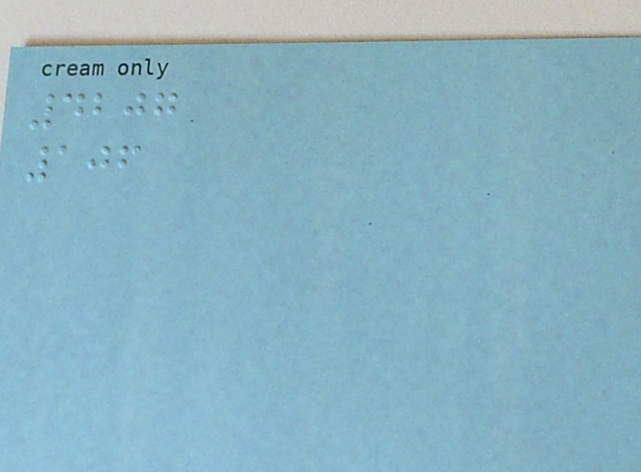4207
106
